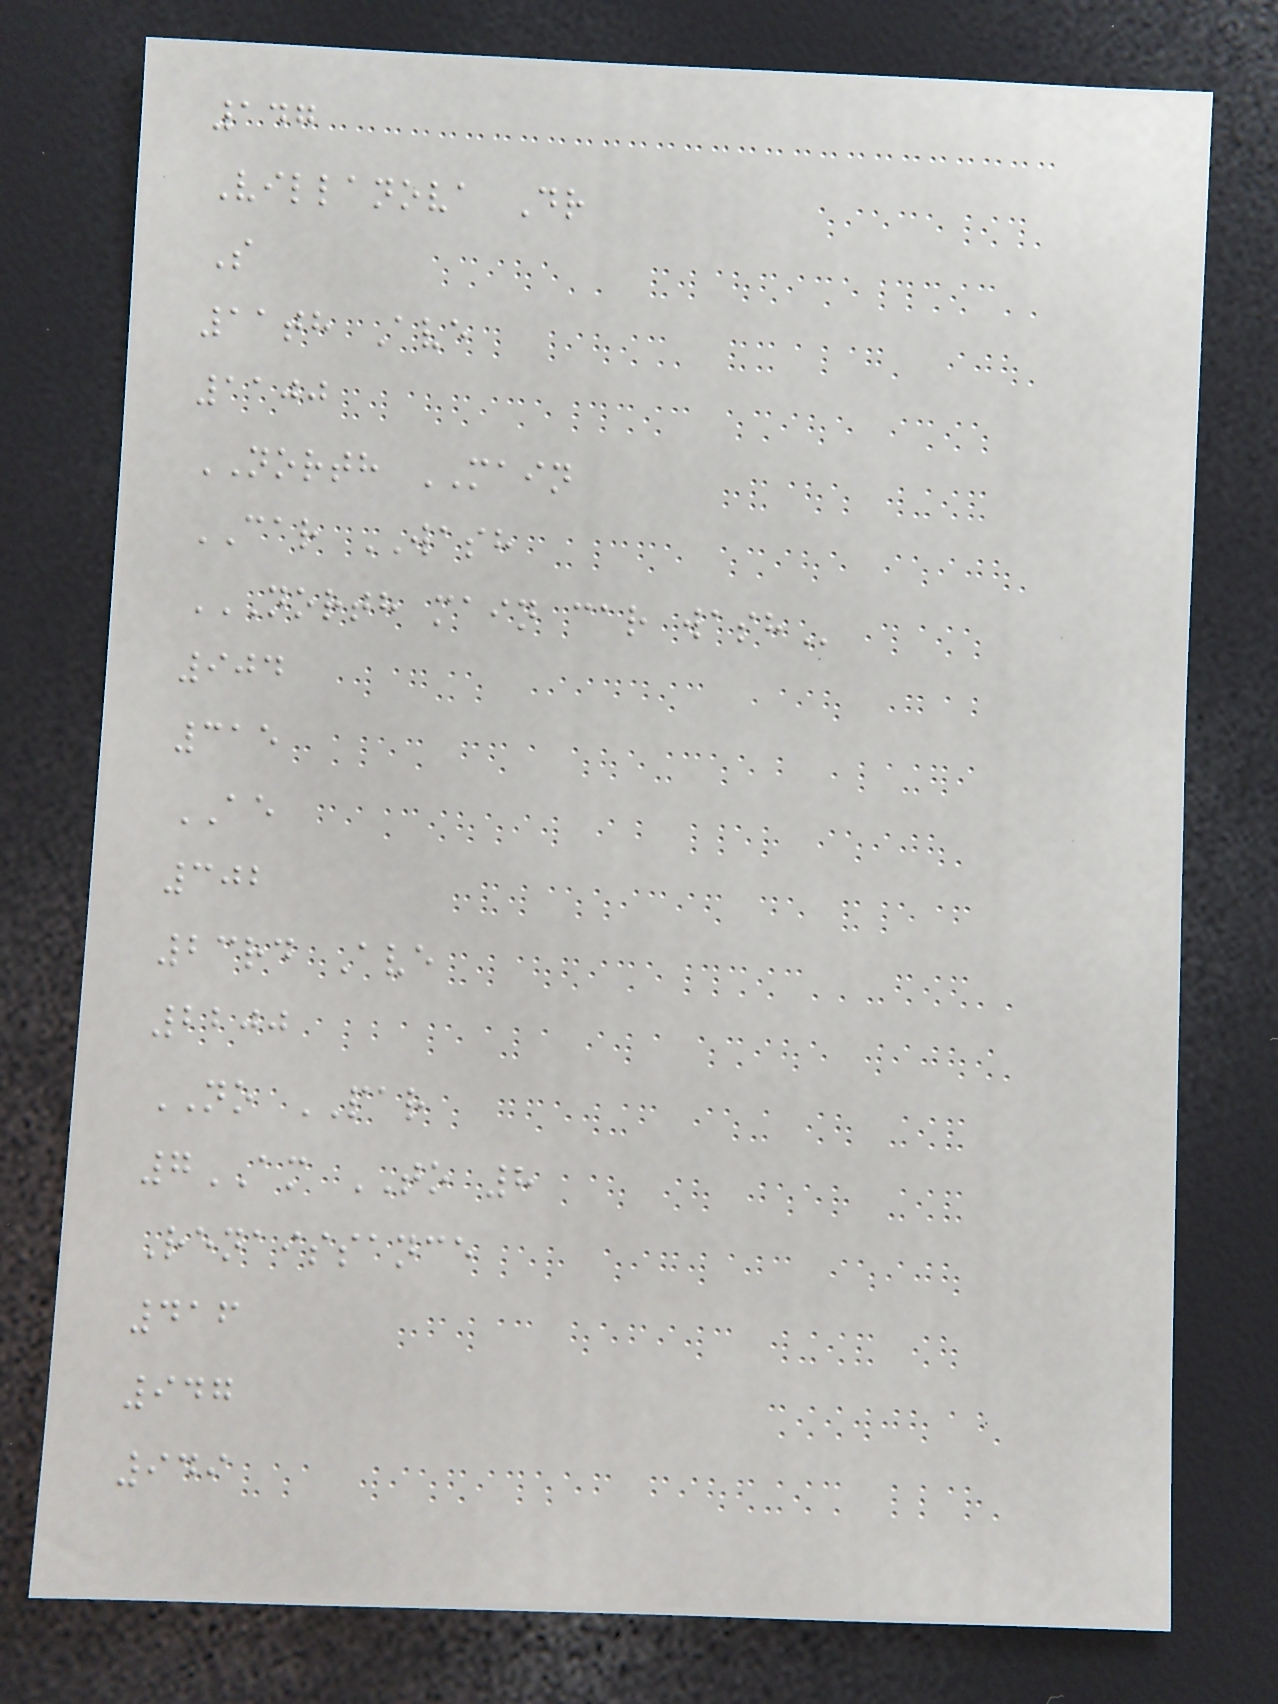147
Villanova Dr
S
11th Ave
1100
NORTH MAIN
CAR WASH
NORTH MAIN CAR WASH
904
315
AE
302
23rd Ave
2200
NO PAR
7AM TO 8
Renaissance
416
947
949
